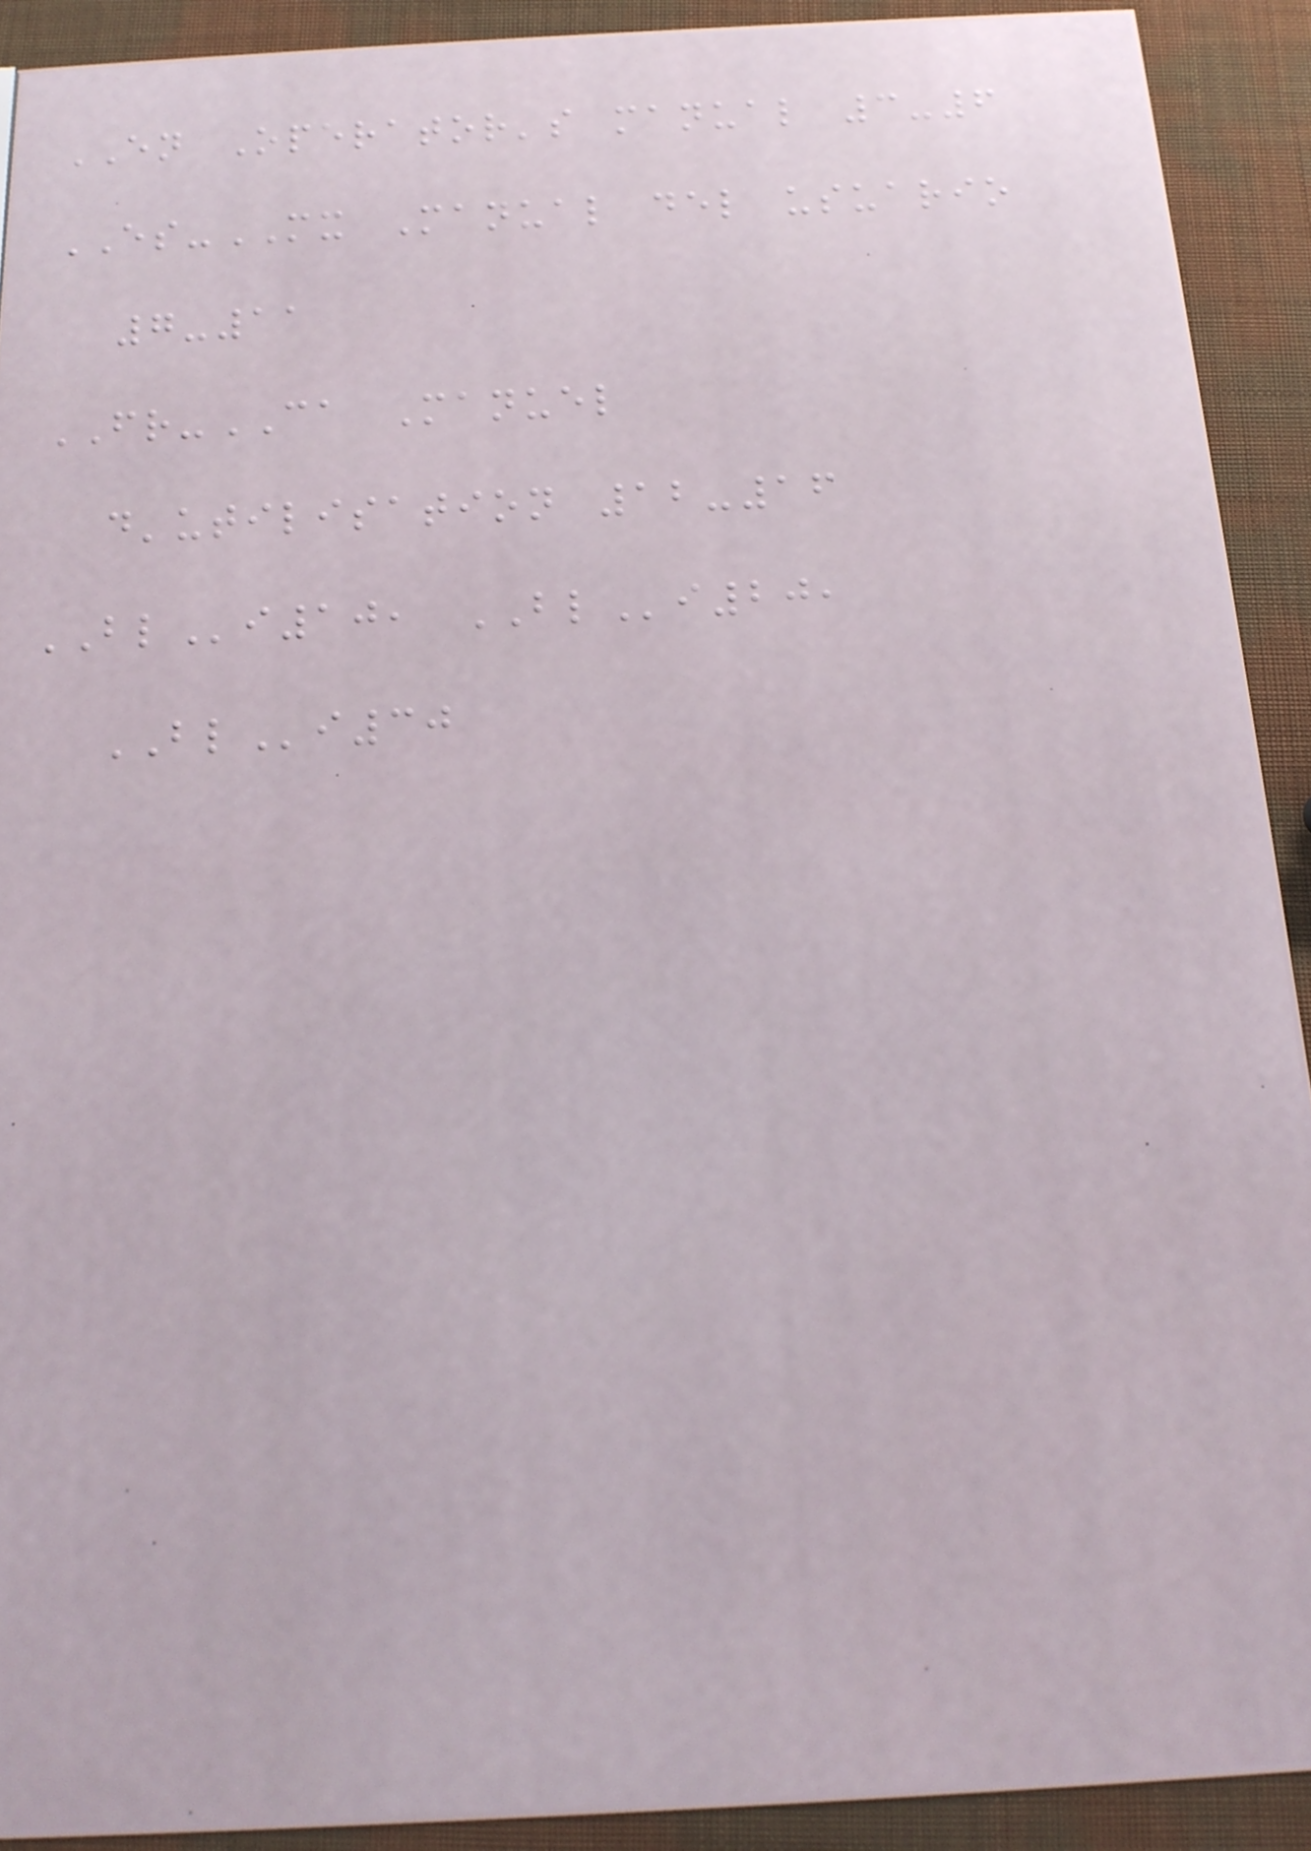EN Operator's manual 3-6
ES-MX Manual del usuario
7-11
FR-CA Manuel
d'utilisation 12-16
BLi10, BLi20,
BLi30
